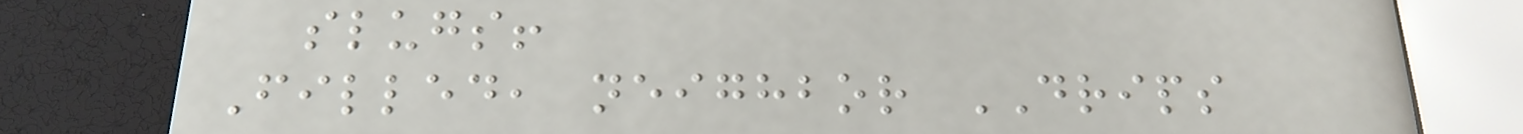slugs!
Filled, neighbor DRIPS
